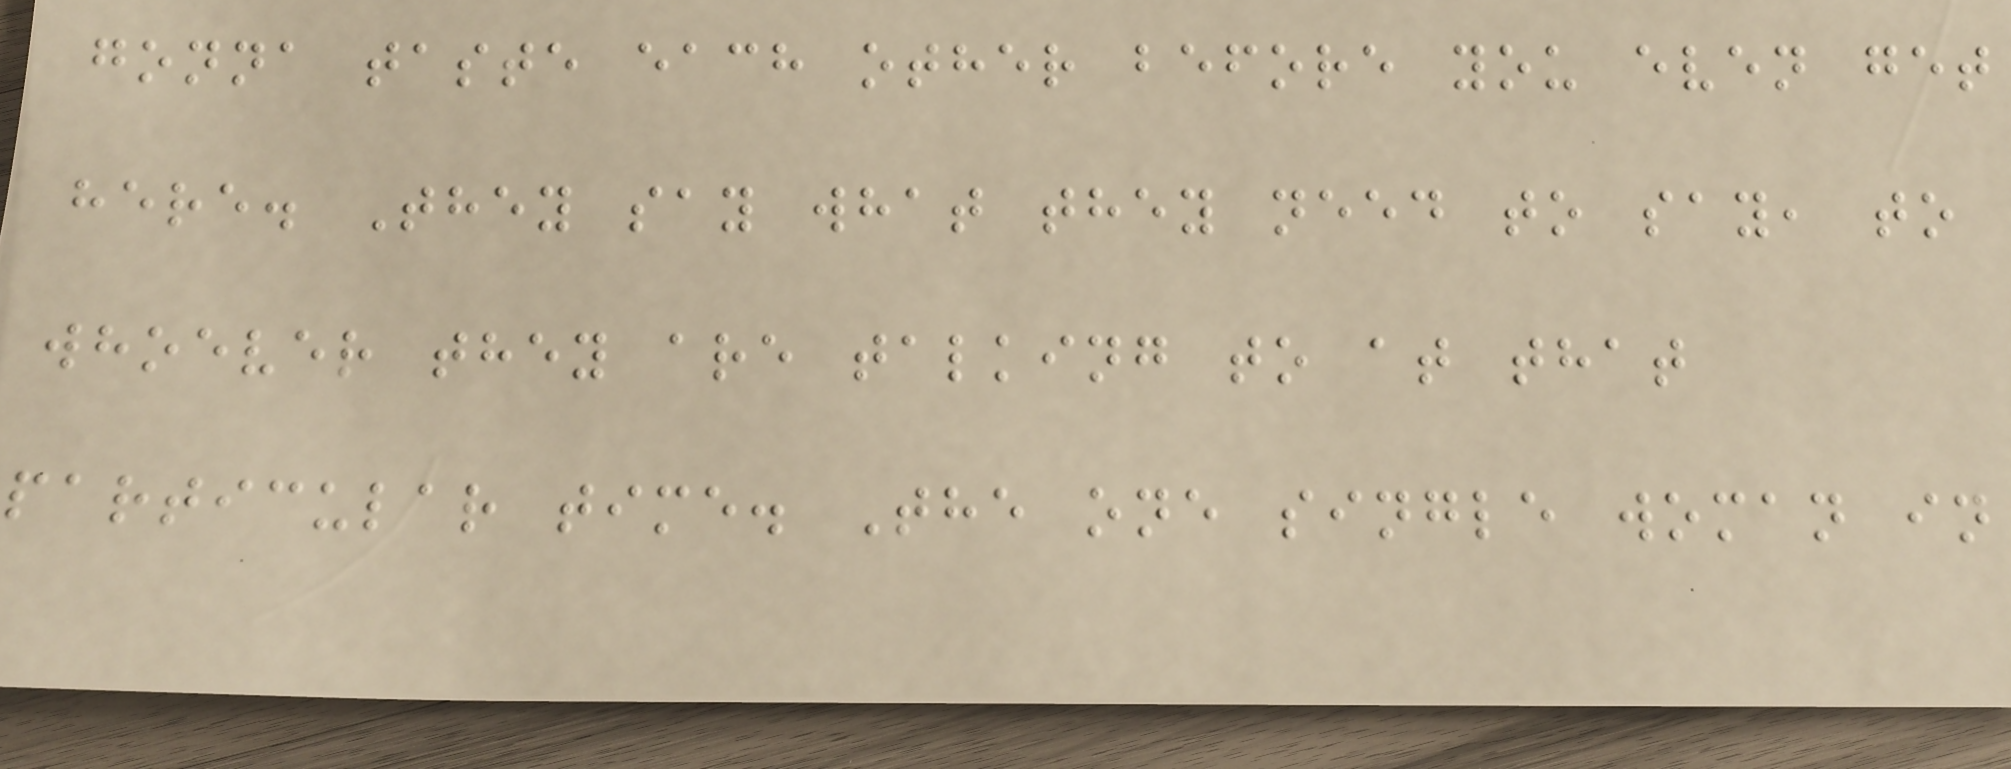gonna taste each other before you even get
here. They say what they need to say, to
whoever they are talking to at that
particular time. The one single woman in
